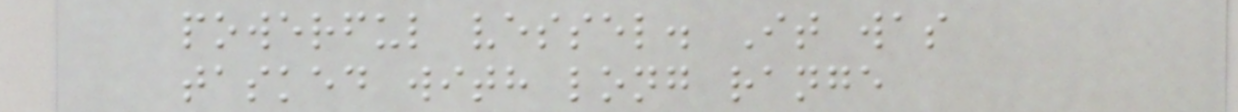powerful vessel. It was
tasked with long range
